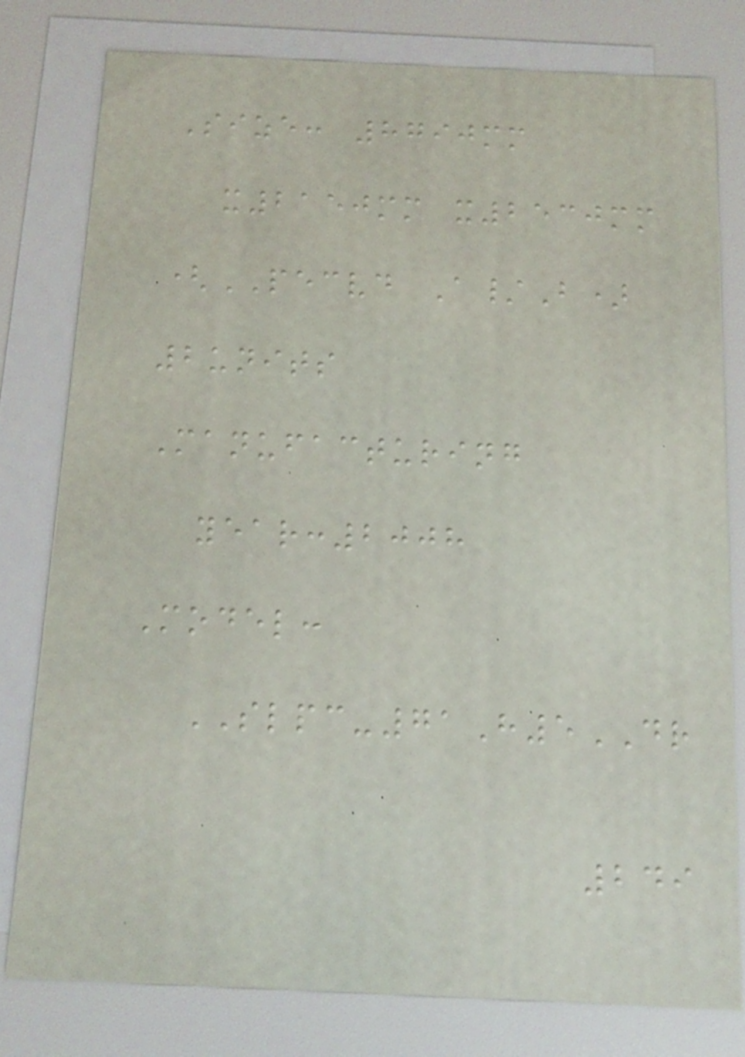Size: 8790mm
x2150mm x2530mm
(PECVD A/B)
2units
Manufacturing
year:2008
Model:
SLPC-71H5DR
249
